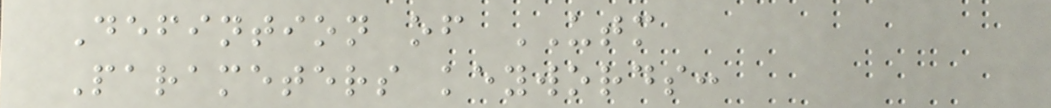Defintion of UTM
Parameters keywords:
